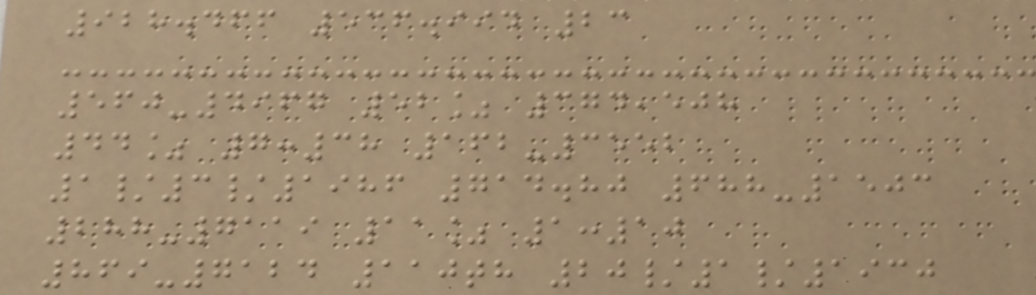928.466 536.994 23
560-4967 52% 374,508
44% 7:38 162-3552
1/3/1986 714.80 688-1503
288-7119 11% 1:10
869-7124 110th 20/1/1930
